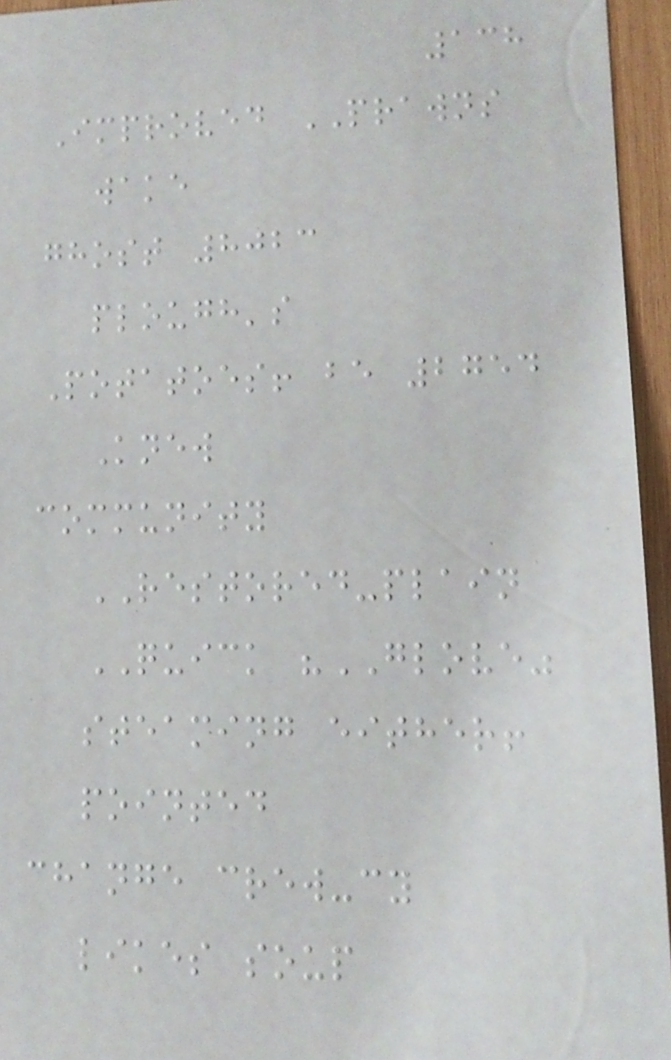138
Improved PRAWNS
wake
ghost 8023
plough's
Potatoes! be 2754
Knew
community
RESTORED-plain
QUICK "GLOVE"
steaming either!
pointed
change crew-cy
likes soup
